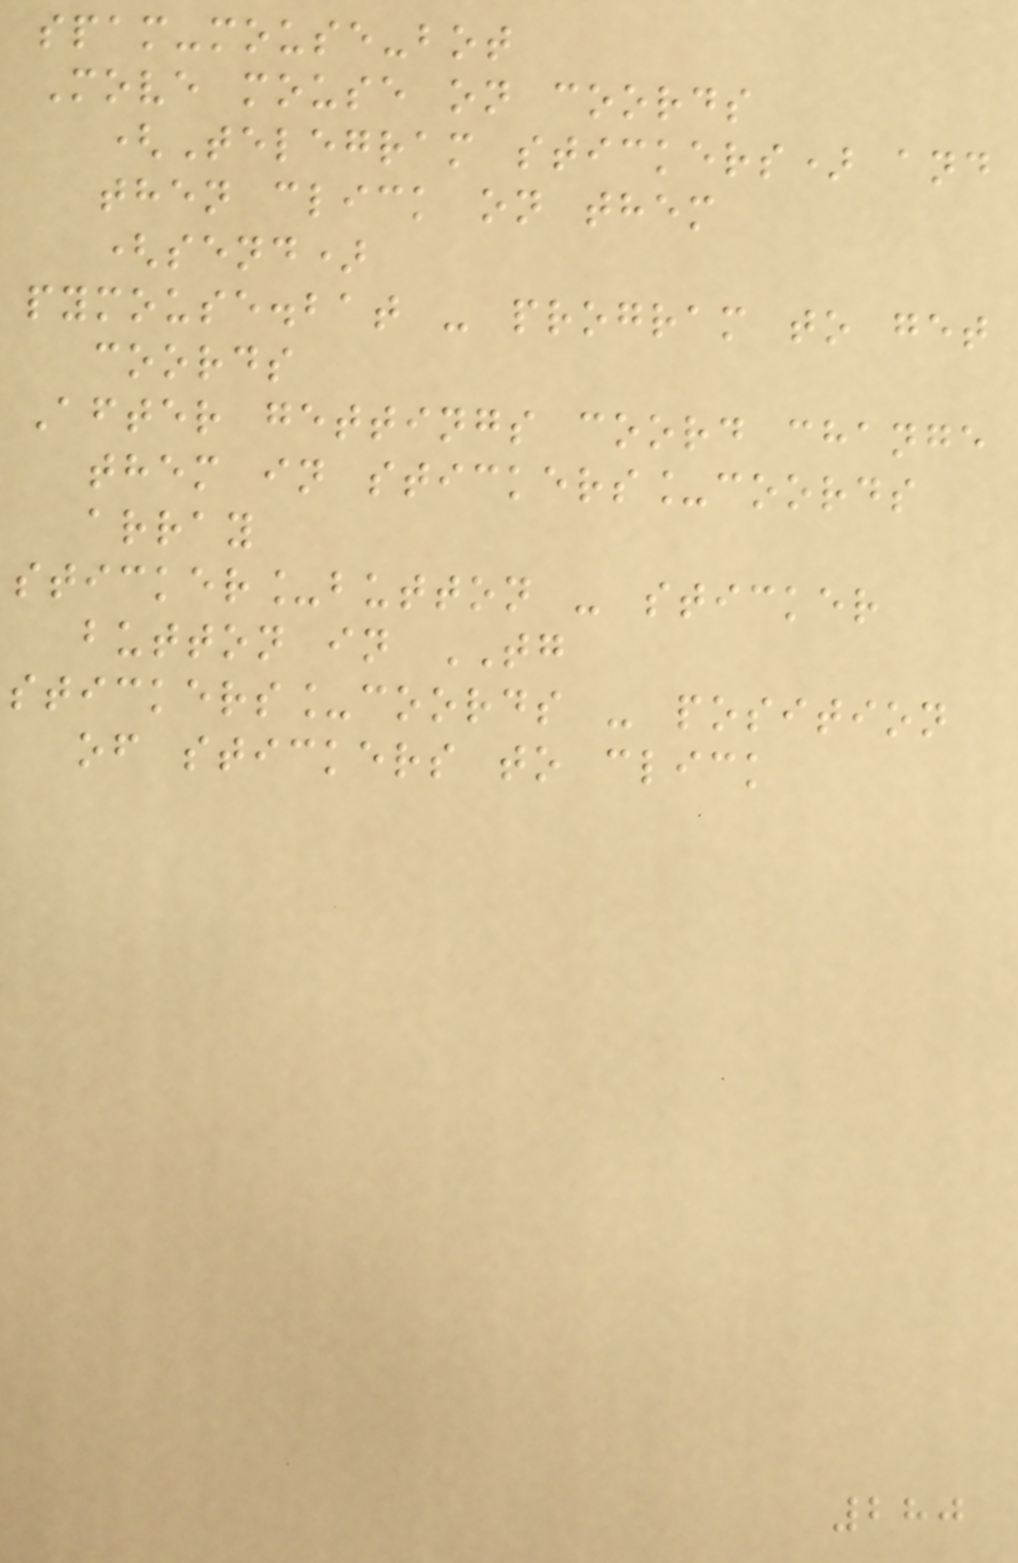spam-mouse-bot
Move mouse on coords
(Telegram stickers) and
then click on them
(send)
pymouse.bat - program to get
coords
After gettings coord change
them in stickers_coords
array
sticker_button - sticker
button in TG
stickers_coords - position
of stickers to click
280
